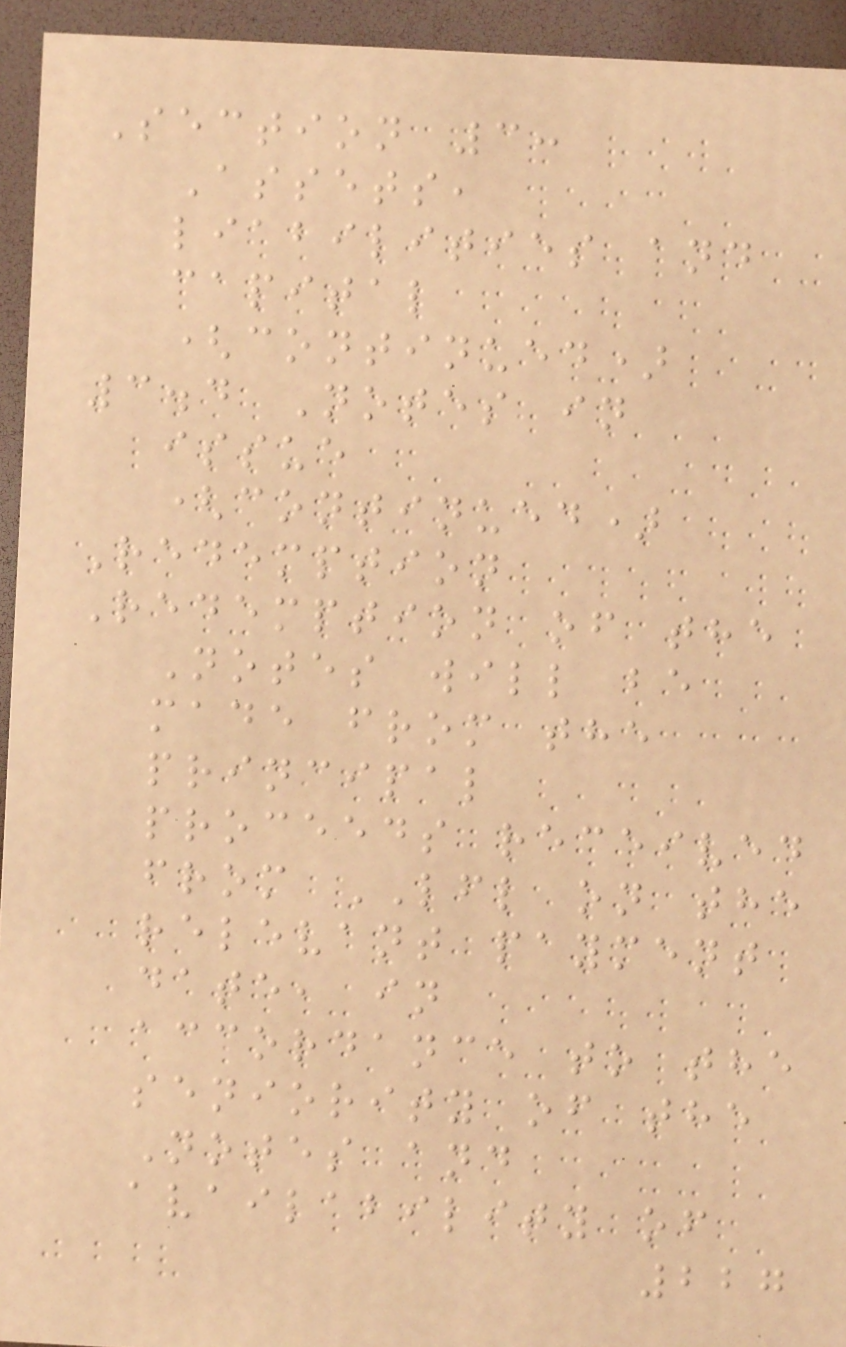Section 3:
Assets,
liabilities and
capital
(continued)
3.4 Notes in
issue
(continued)
Redemption
Redemption of the
Notes will be
made from the
principal
proceeds received
from LFL on the
relevant payment
date, in
accordance to the
seniority of the
Notes and
availability of
227
